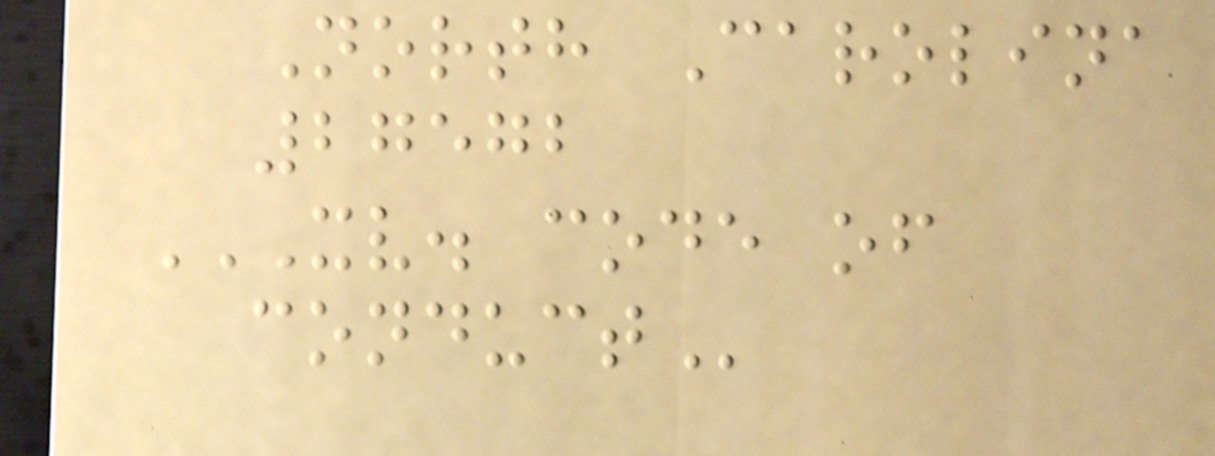North Carolina
27572
XV. CODE OF
CONDUCT
